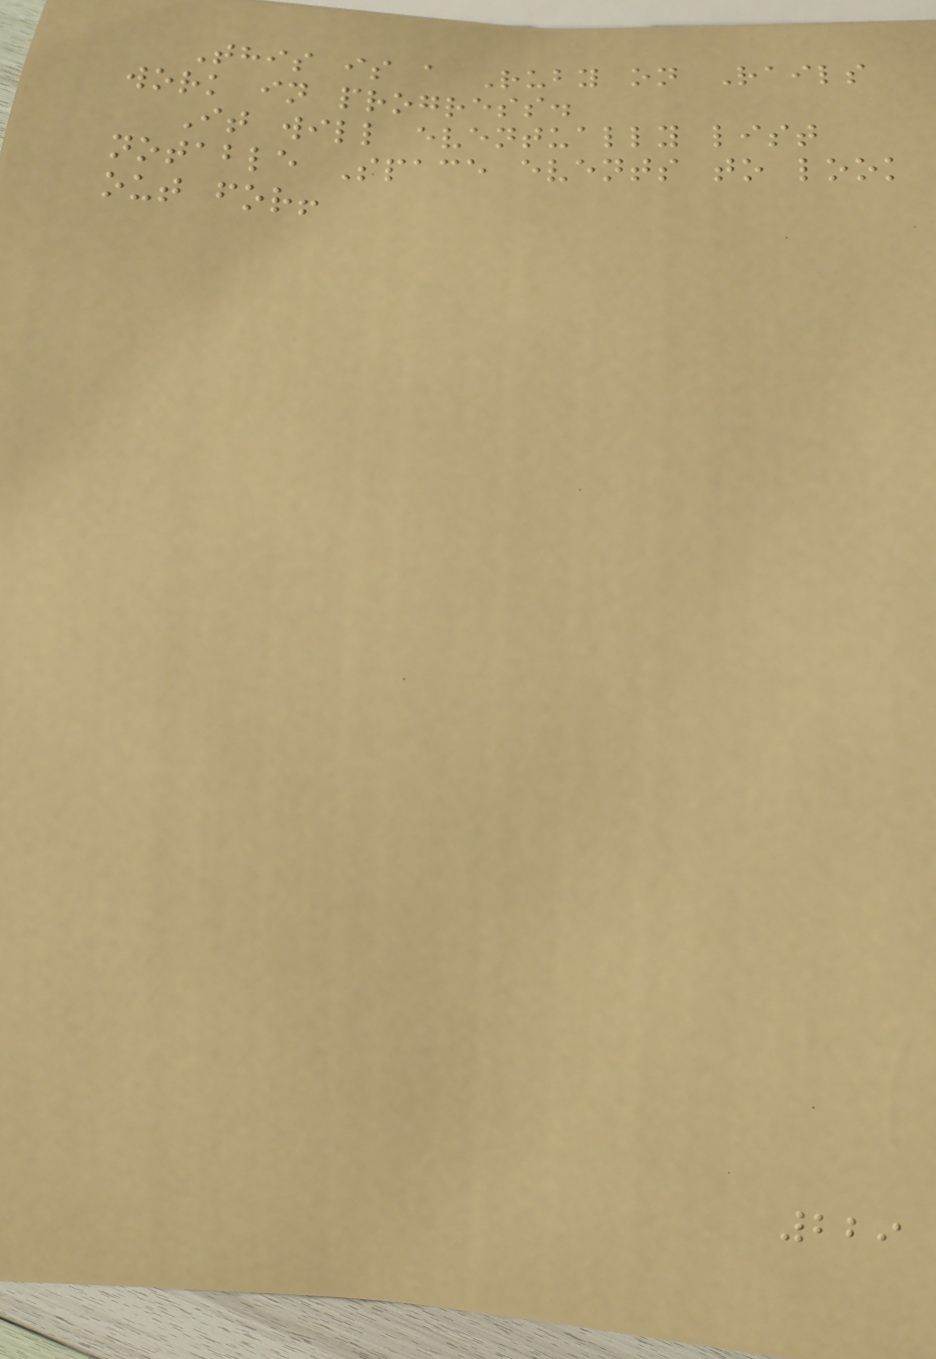This is a Ruby on Rails
work in progress.
It will eventually list
notable Space events to look
out for!
229
